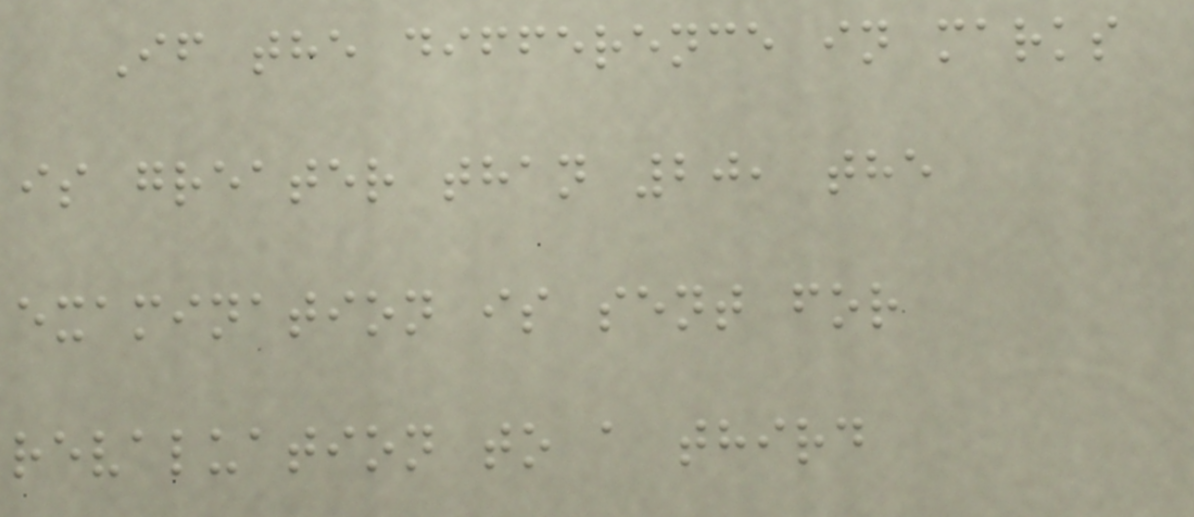If the difference in marks
is greater than 20, the
examination is sent for
revaluation to a third
